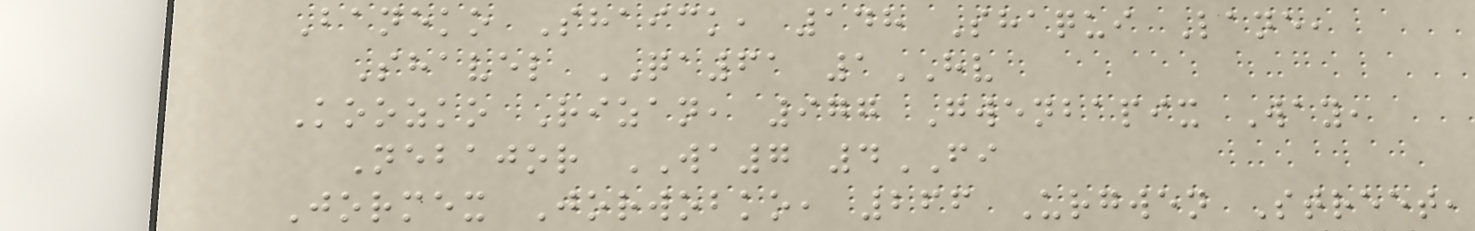Baneko Shaick, 148 Shaqui Lane,
Shavel QA61 1HV
Koozko Rizan, 977 Gwenbapix Way,
Nebajor WA7 4FI
Jormex Jorwobko, 266 Urgwen Street,
